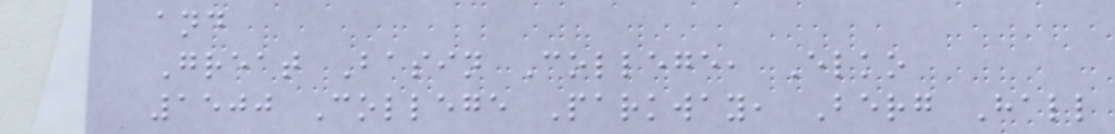and
Great Basin College, Elko
1500 College Parkway, Berg Hall
